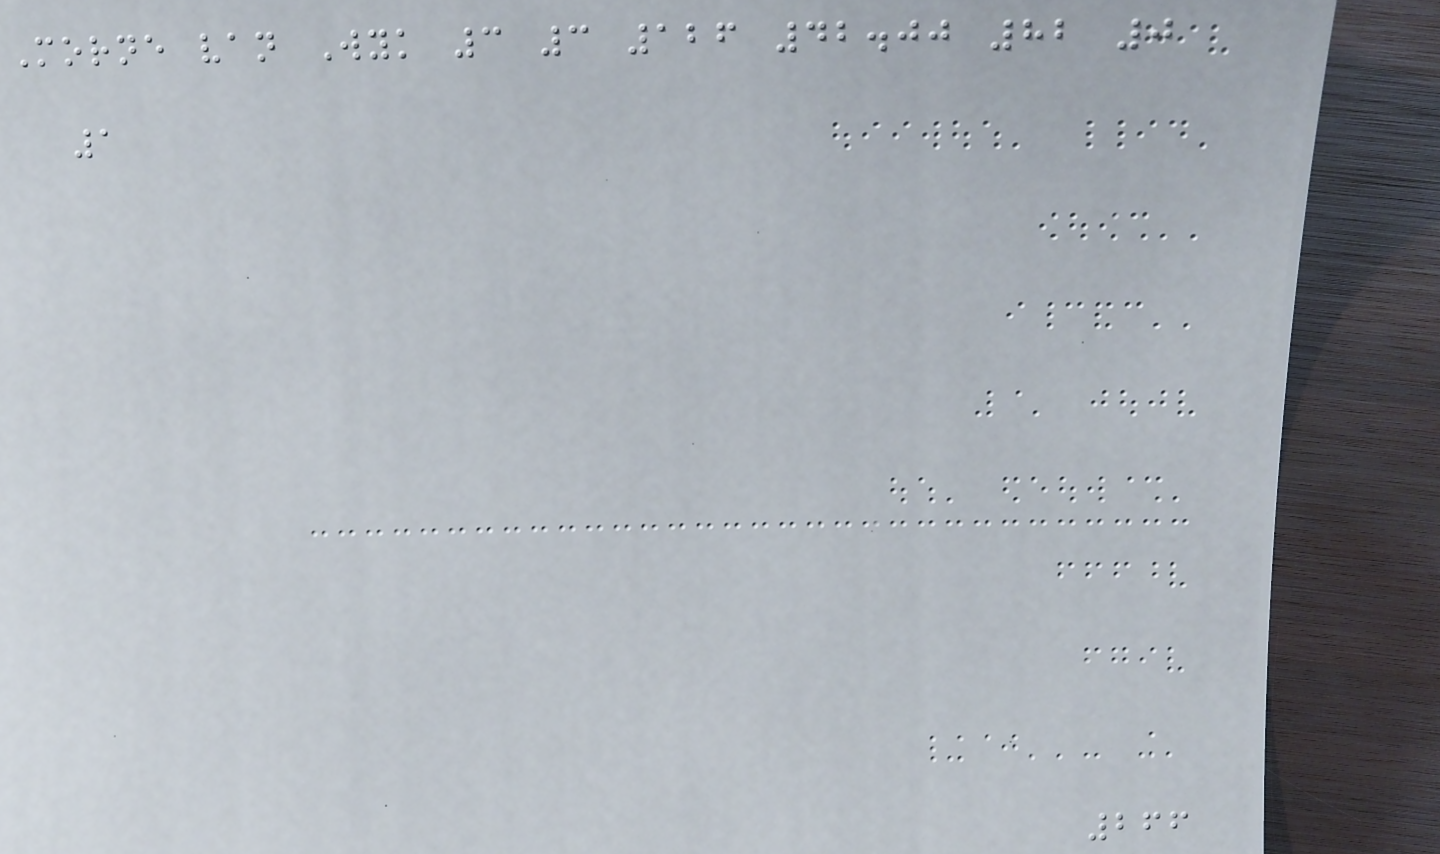Morne van Wyk 3 3 126 42.00 82 0
1
266
